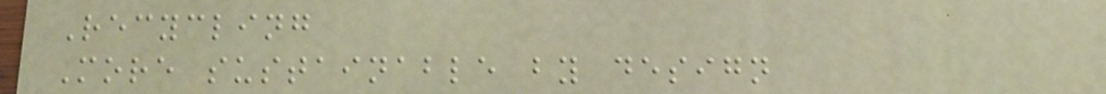Recycling
More sustainable by design
